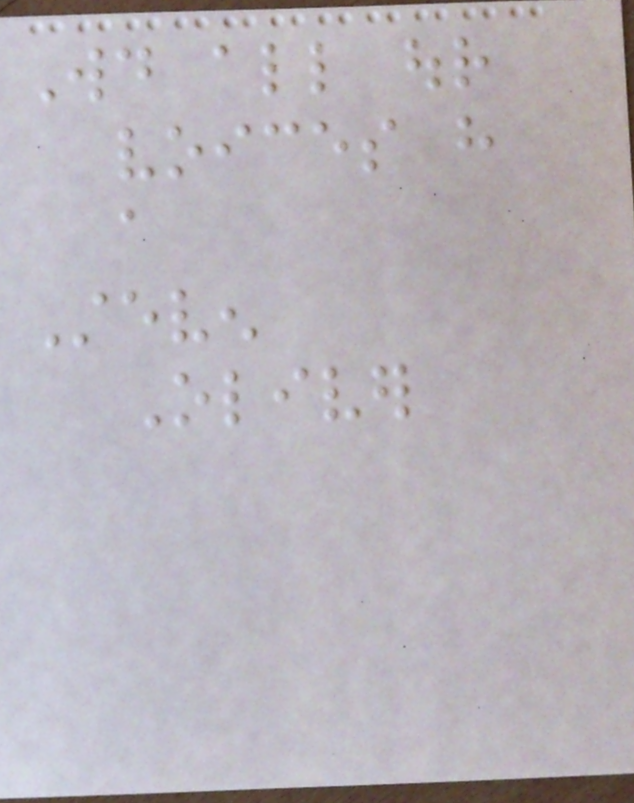Would all our
voices have
a
Steven
Oliver
